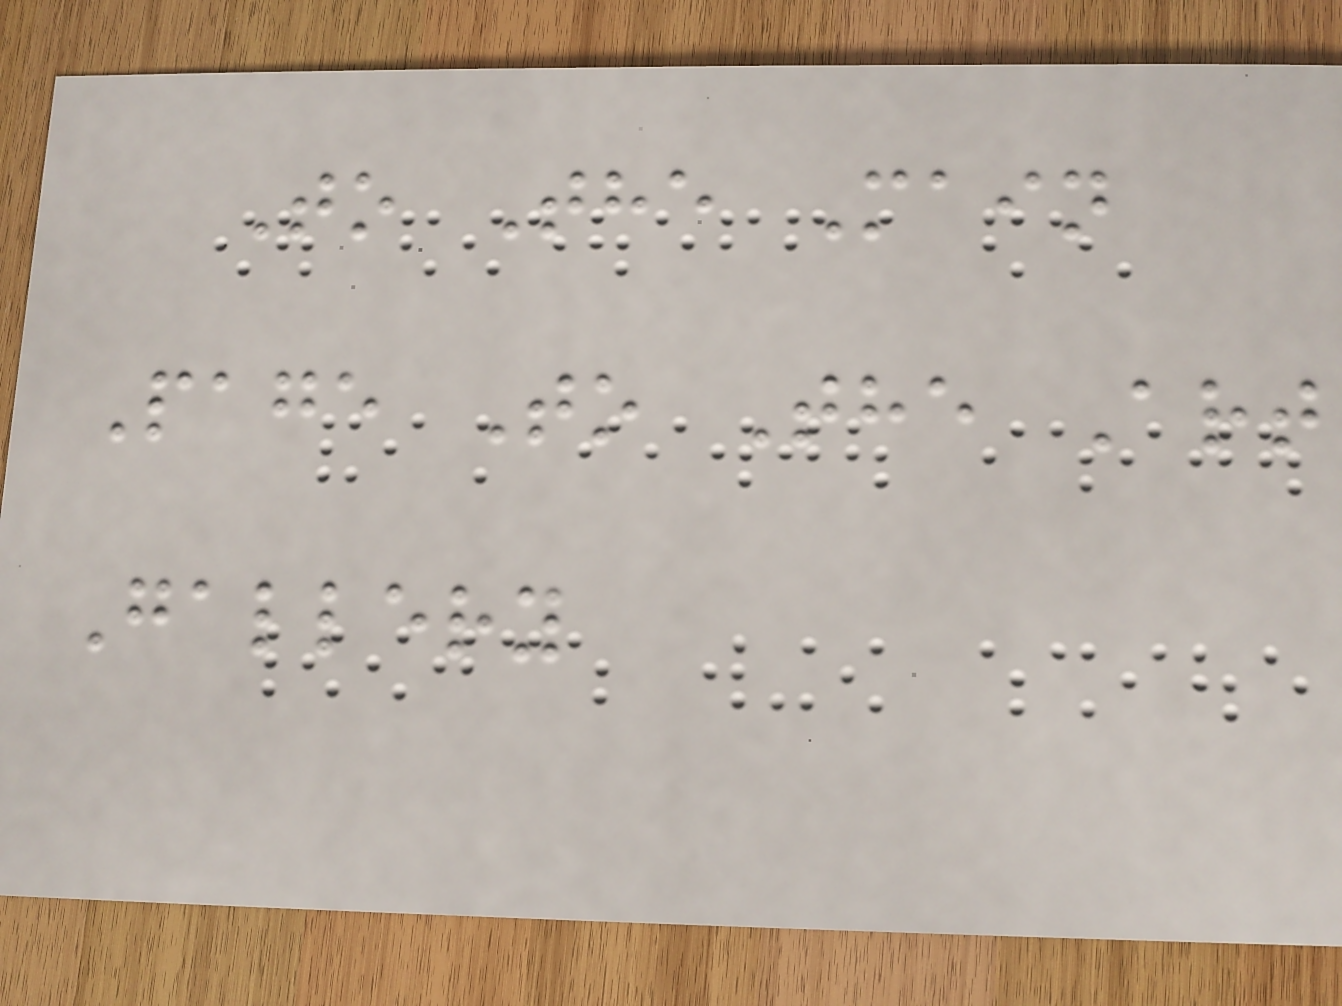To The Main
Page To The Art
Gallery
